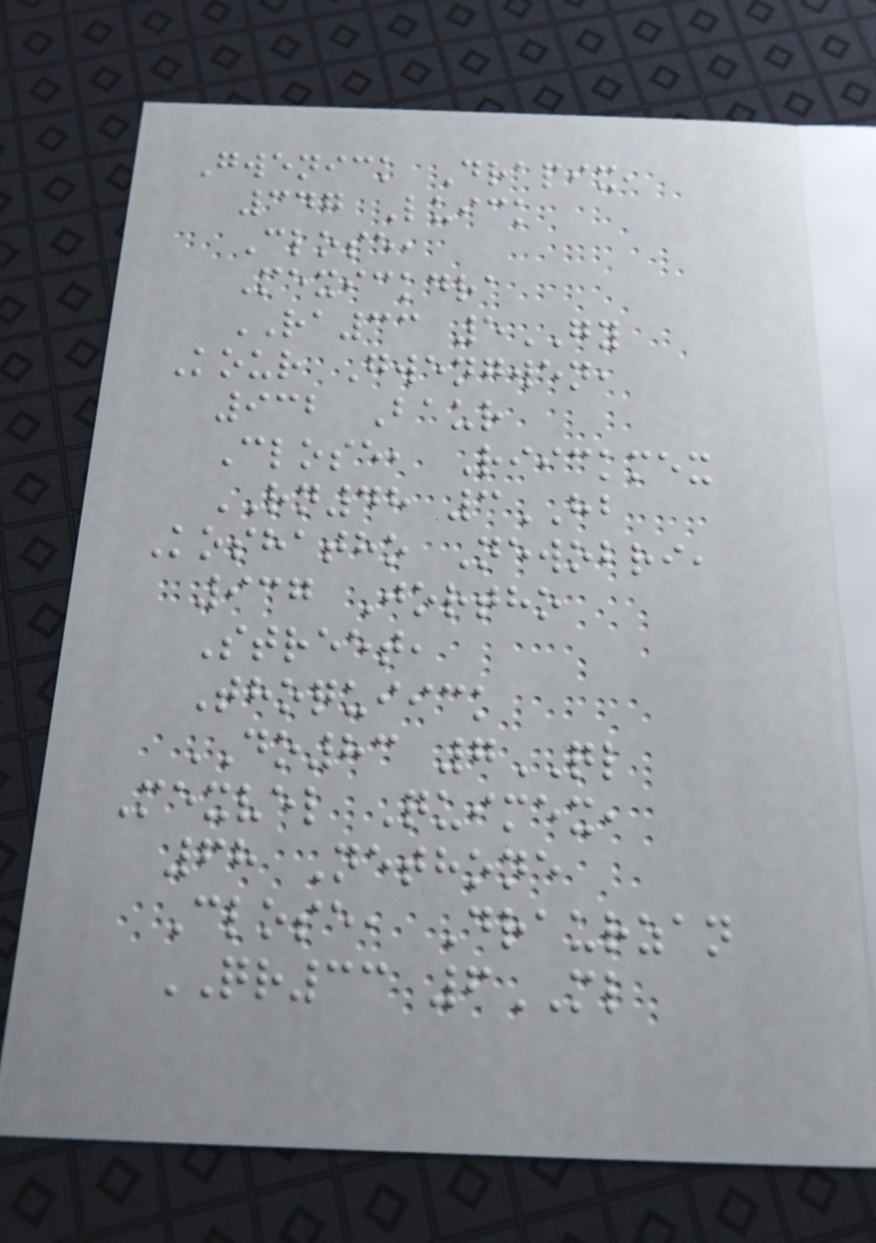Gwenick Drapix,
347 Luick
Close,
Mexickdra
RA33 5GY
Kour Gwengwen,
932 Baur
Close, Riickmex
RN48 3HB
Koshatho Newobri,
937 Jortho
Street,
Thoquiick
DO83 7QL
Mexvel Quimex,
68 Nethone
Close, Draurzan
QR33 6ML
